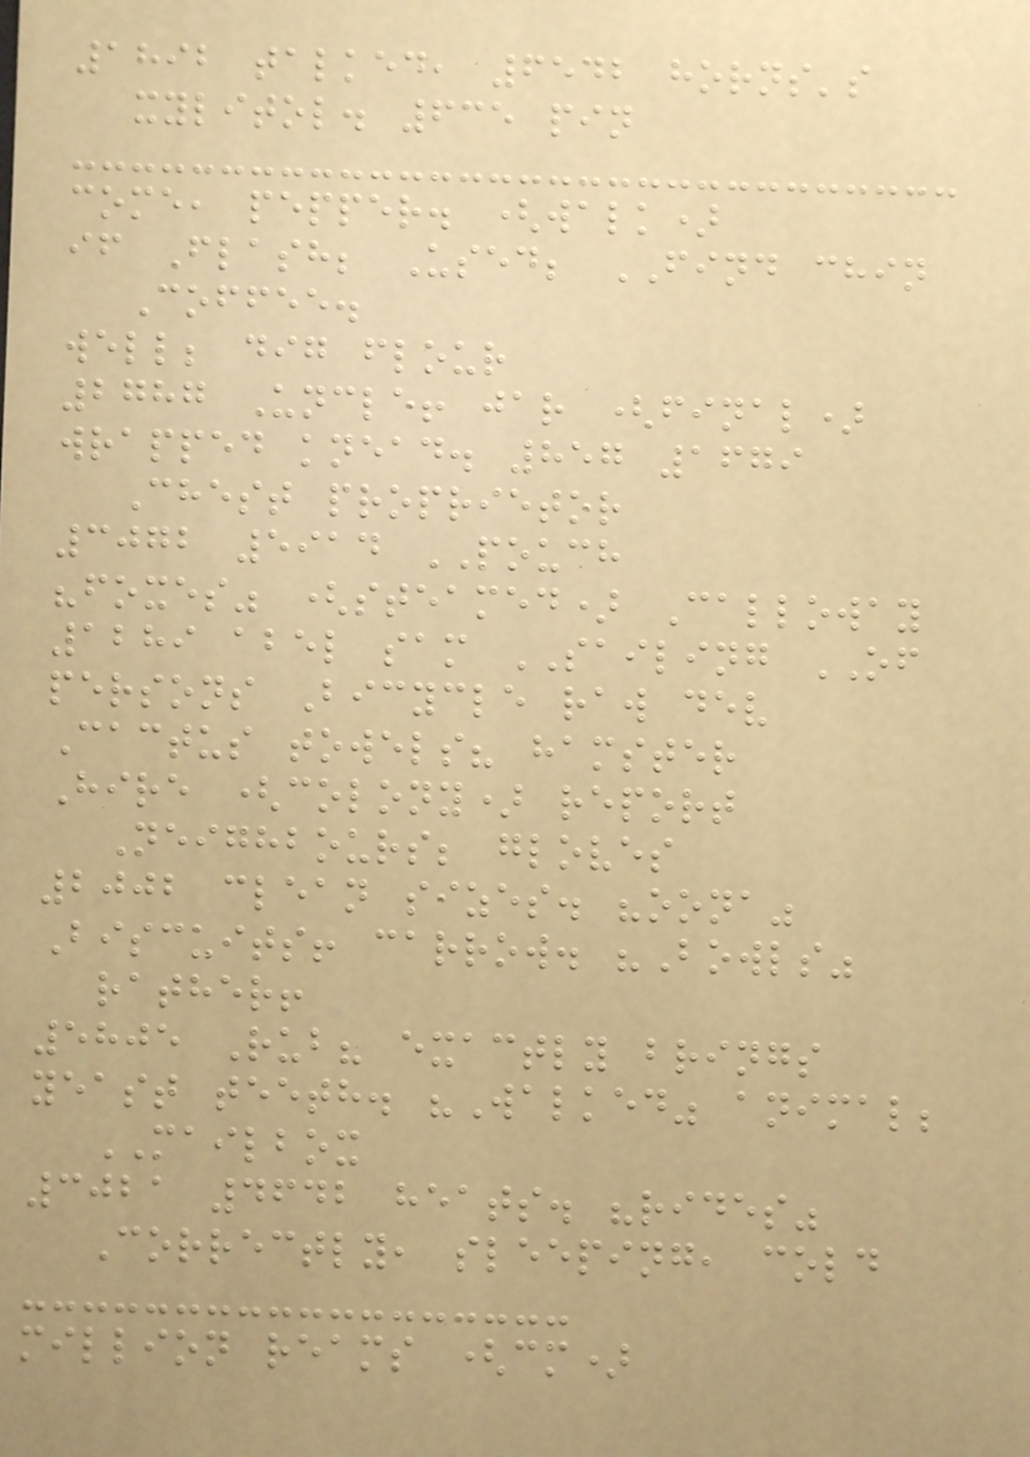1892 talked, 6542 horns's
xylitol. 635 pin
come, pepper. (walk)
if Flash; Used; FIND chin
Coffee.
well; dig flour
2787 Uncle! jar (final)
wrapped knead. 857 1679
Chest proprietor
3072 5914 POUCH
"foxes" (steamed) Calloway
1289 abel sam SAILING OF
persons Bicycle raw dev
Cactus towels? hamster
Hire (colony) report
Neighbours; gloves
2002 clean sizes. "oona"
Biscuits! carrow. "Bowls"
rather!
5805 Rub? exactly brings
yeast teeth. "Walked" animal;
MAILBOX
3021 4642 heats. "rides"
Correctly, sleeping, cold
million reams (cm)
